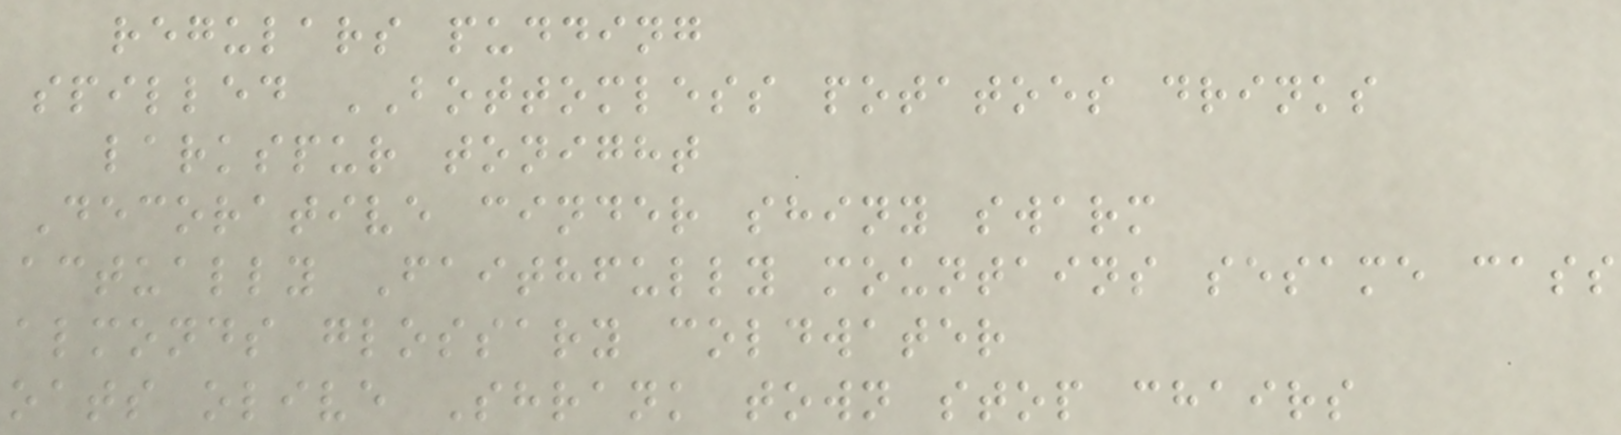regulars pudding
spilled BOTTOMLESS potatoes drinks
larkspur tonight
Decorative cinder shiny swarm
actually Faithfully mountains sesame cass
almonds glossary coldwater
oats olive Shrank town stop chairs
